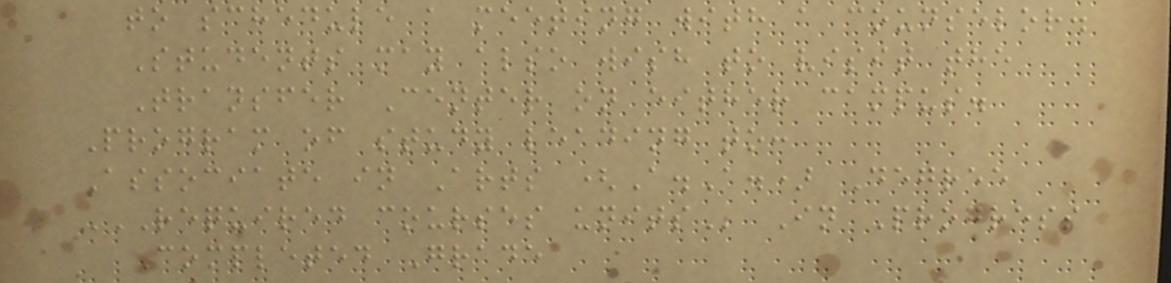to schedule a meeting with a counselor.
Students may also wish to visit the
Transfer Center on either campus.
Program of study leading to:
Associate in Arts (A.A.) Degree
REQUIRED COURSES UNITS In Progress
Completed Grade
